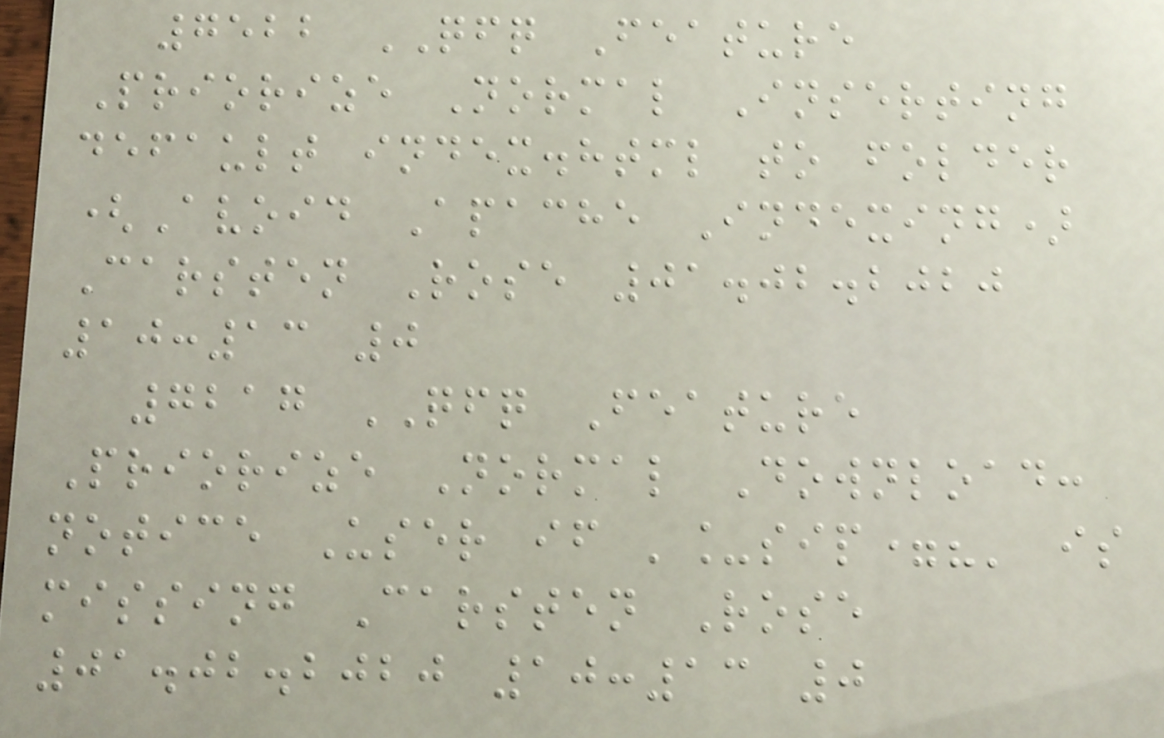7522 QFQ Feature
Priorize Normal Inserting
default index.html to folder
(Avoid Apache Indexing)
Carsten Rose 01.02.2020
10:13 0
7217 QFQ Feature
Priorize Normal Download:
notice User if '_sip=?' is
missing Carsten Rose
01.02.2020 10:13 0
